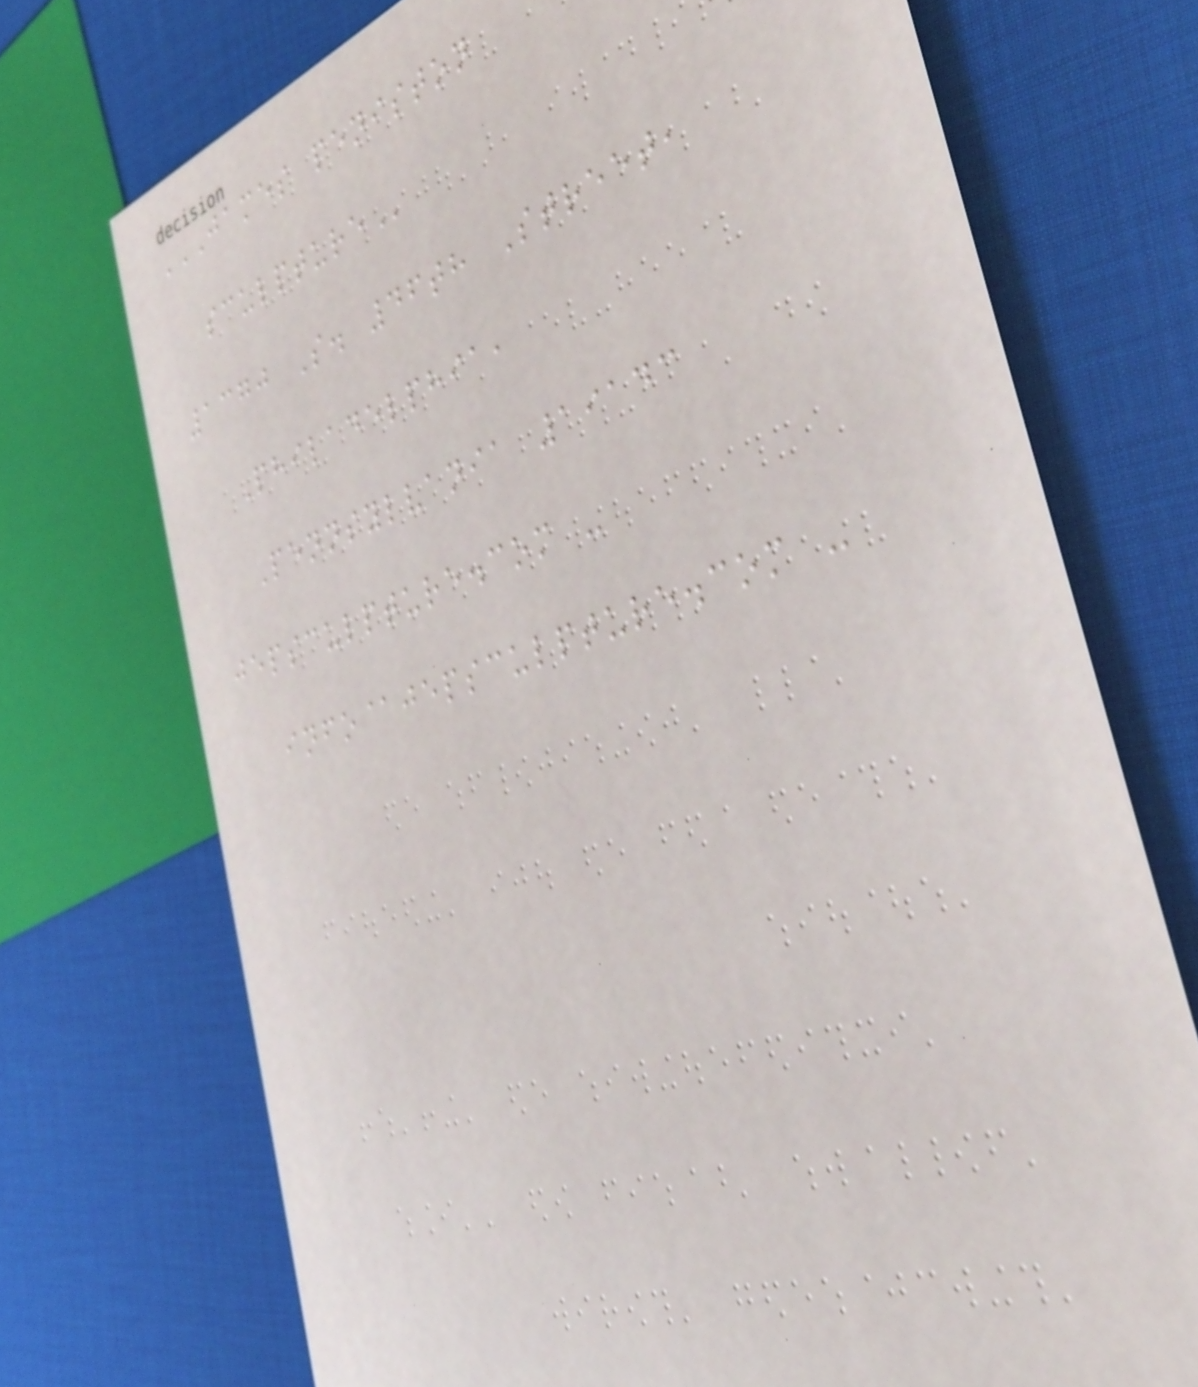JAMES PENISTON
SCULPTURE
1370 S. 46th Street,
Philadelphia,
Pennsylvania 19143
jepsculpture.com -
info@jepsculpture.com -
